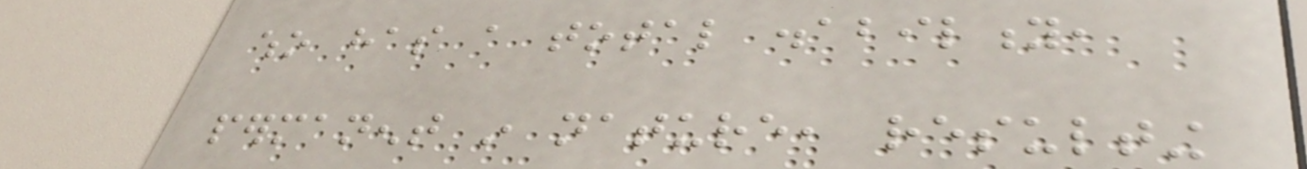who has a total disability,
permanent in nature, resulting
